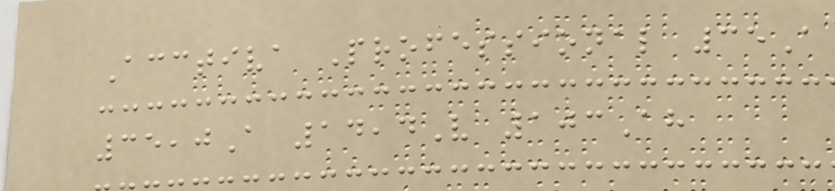Acctiva Professional 35A
35,0A 14,4V 103Ah
